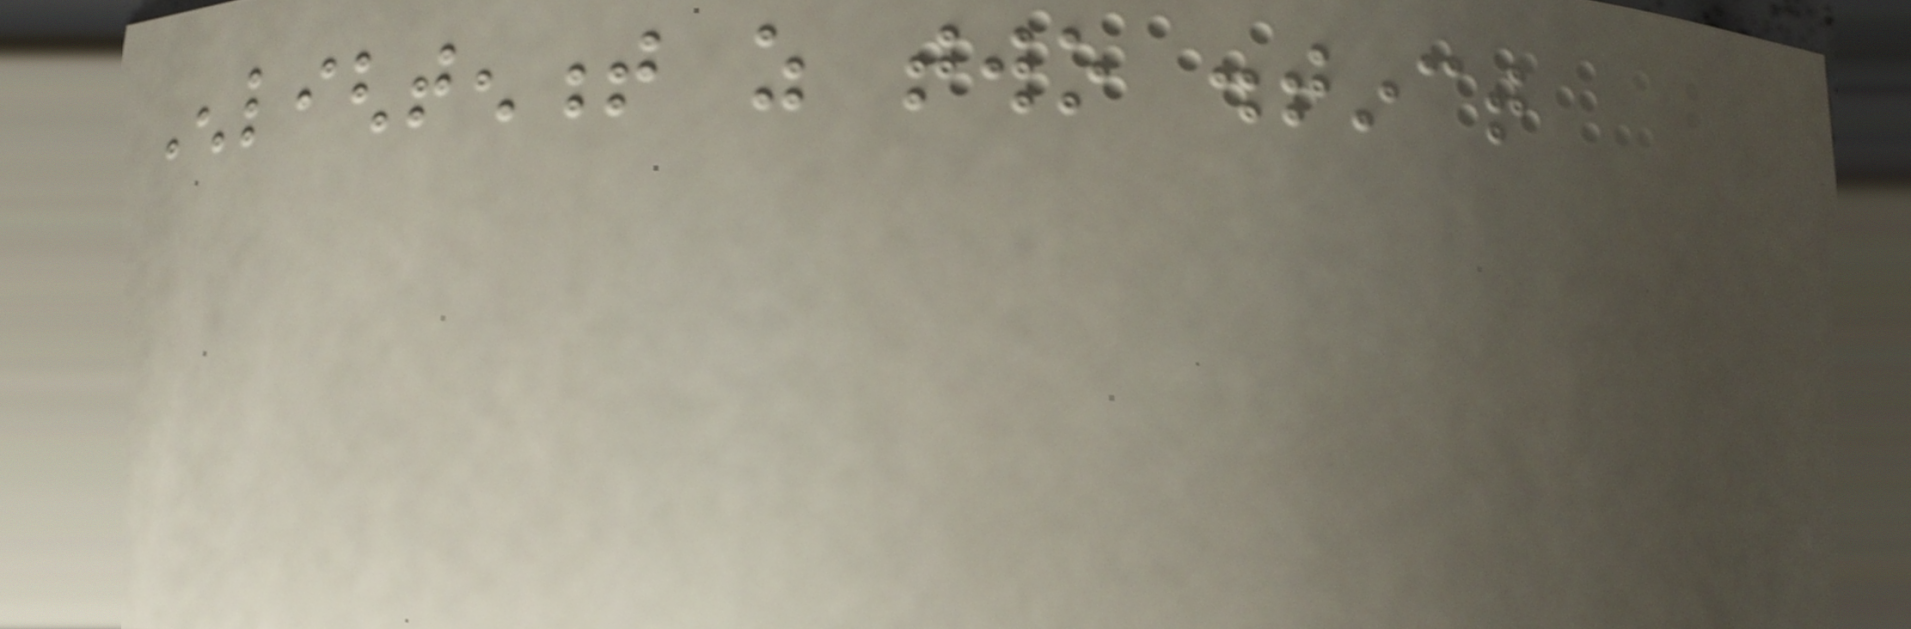Enlightenment as two distinct
